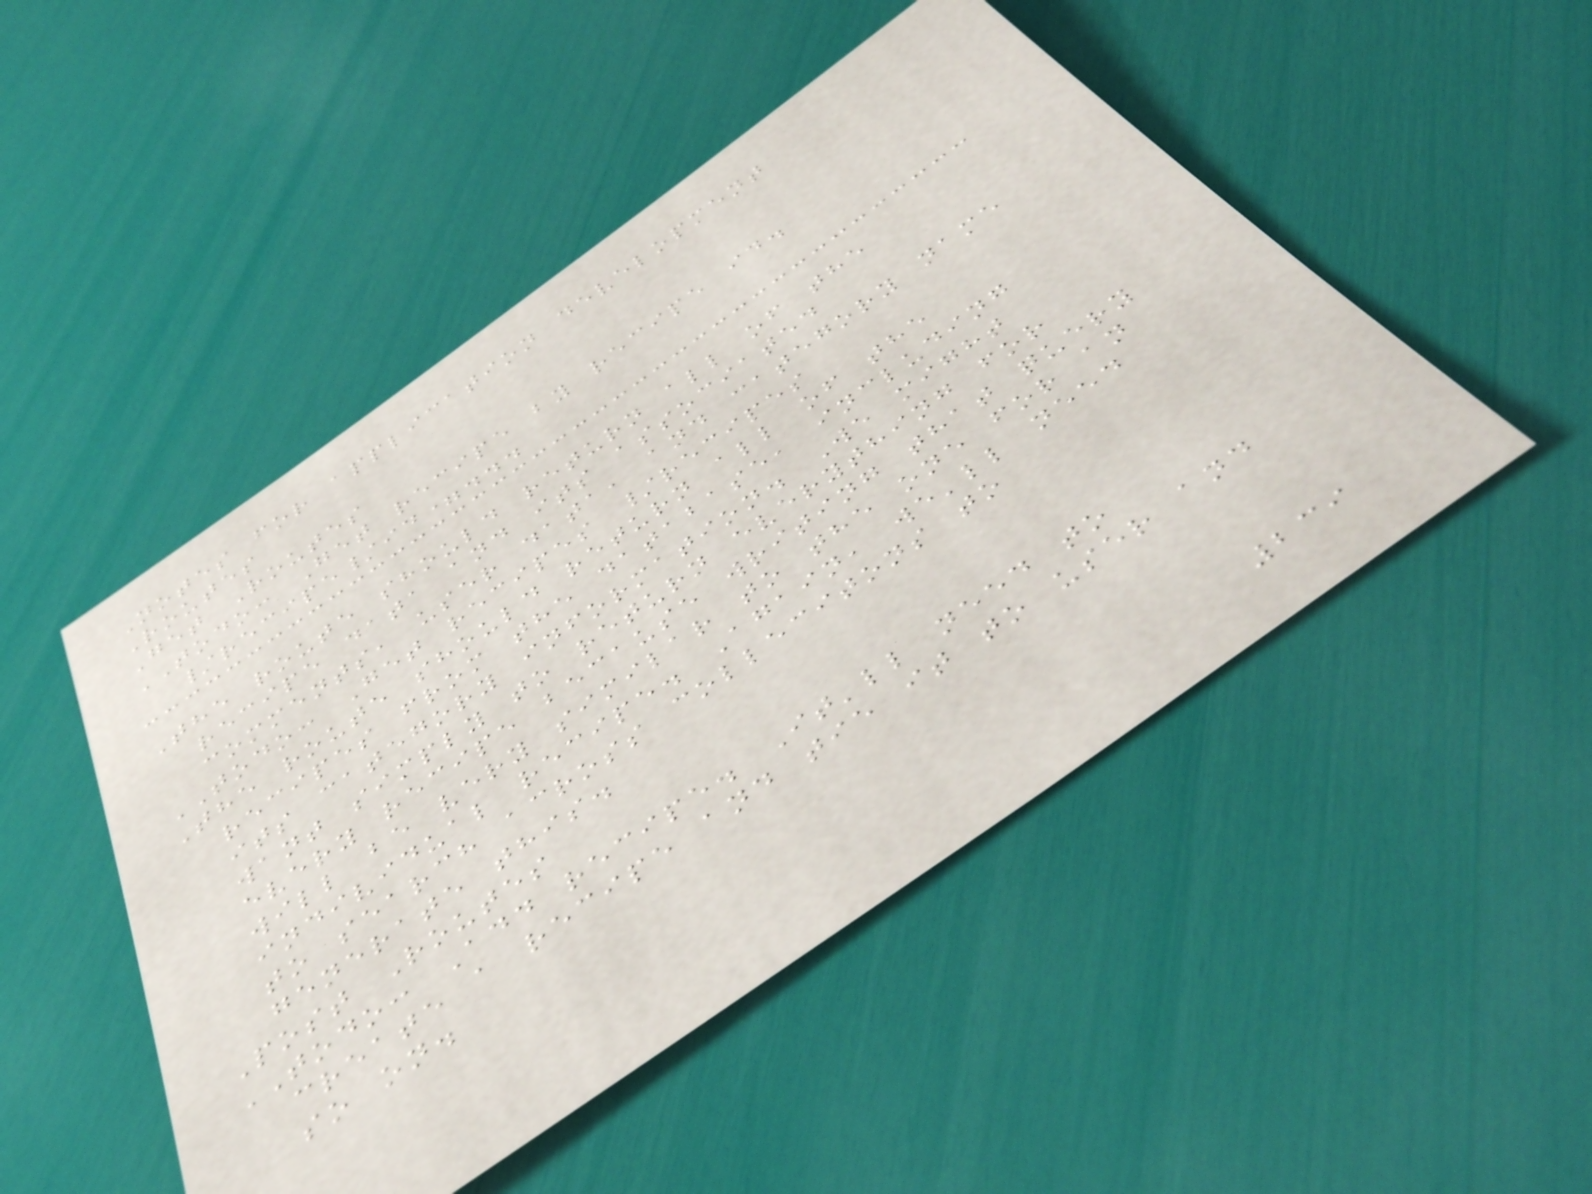Notes for application development
Routes
Get Routes
TODO: Get recipe by recipe id.
/recipe/id=...
The route should return all of the
recipe data and its associated
comments, user data, and category name
TODO: Get recipes /recipes
The route should return all of the
recipes from the database, including
its category information. We might
want simply to return everything for
every recipe because writing that query
will be very similar to the one for an
individual recipe. Again, we'll need
to search across collecitons to
generate this.
Post Routes
TODO: Add recipe. It'll need to
create a recipe and tie it to user and
so on.
239
